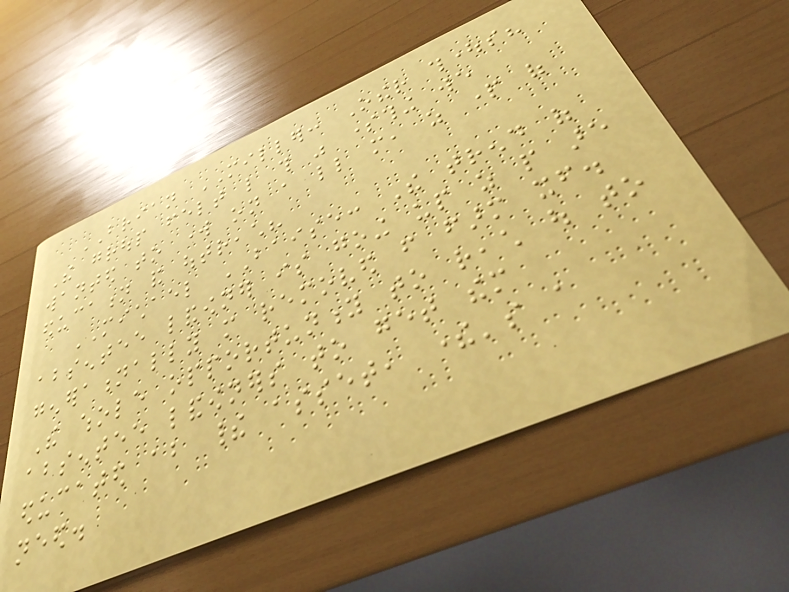BRIAN MILLER: Other thoughts?
The group felt like this was something we
wanted to work on a little more, as part of
education and outreach?
MICHAEL BAISE: The trend of
absentee landowner is going up as people are
generationally more removed from farm itself.
The whole opportunity to reach out to
absentee landowners to get them
educated about their asset, there's a
need.
